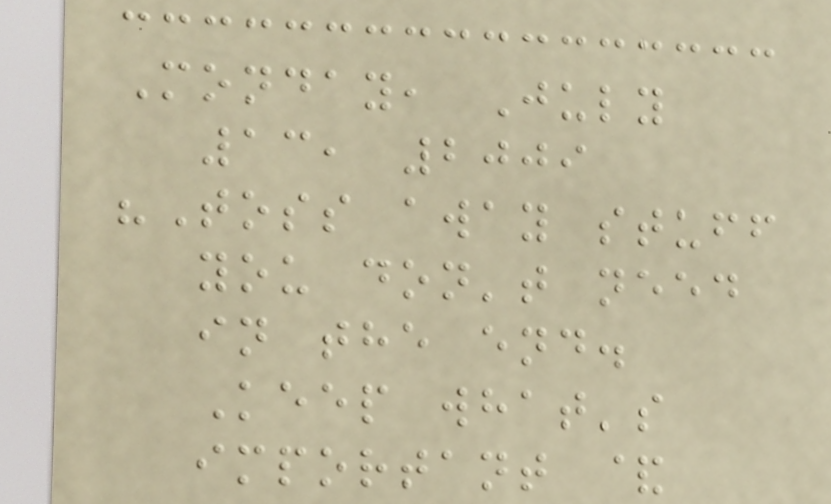Monday, July
13, 2009
"Toss away stuff
you don't need
in the end.
Keep what's
important &
